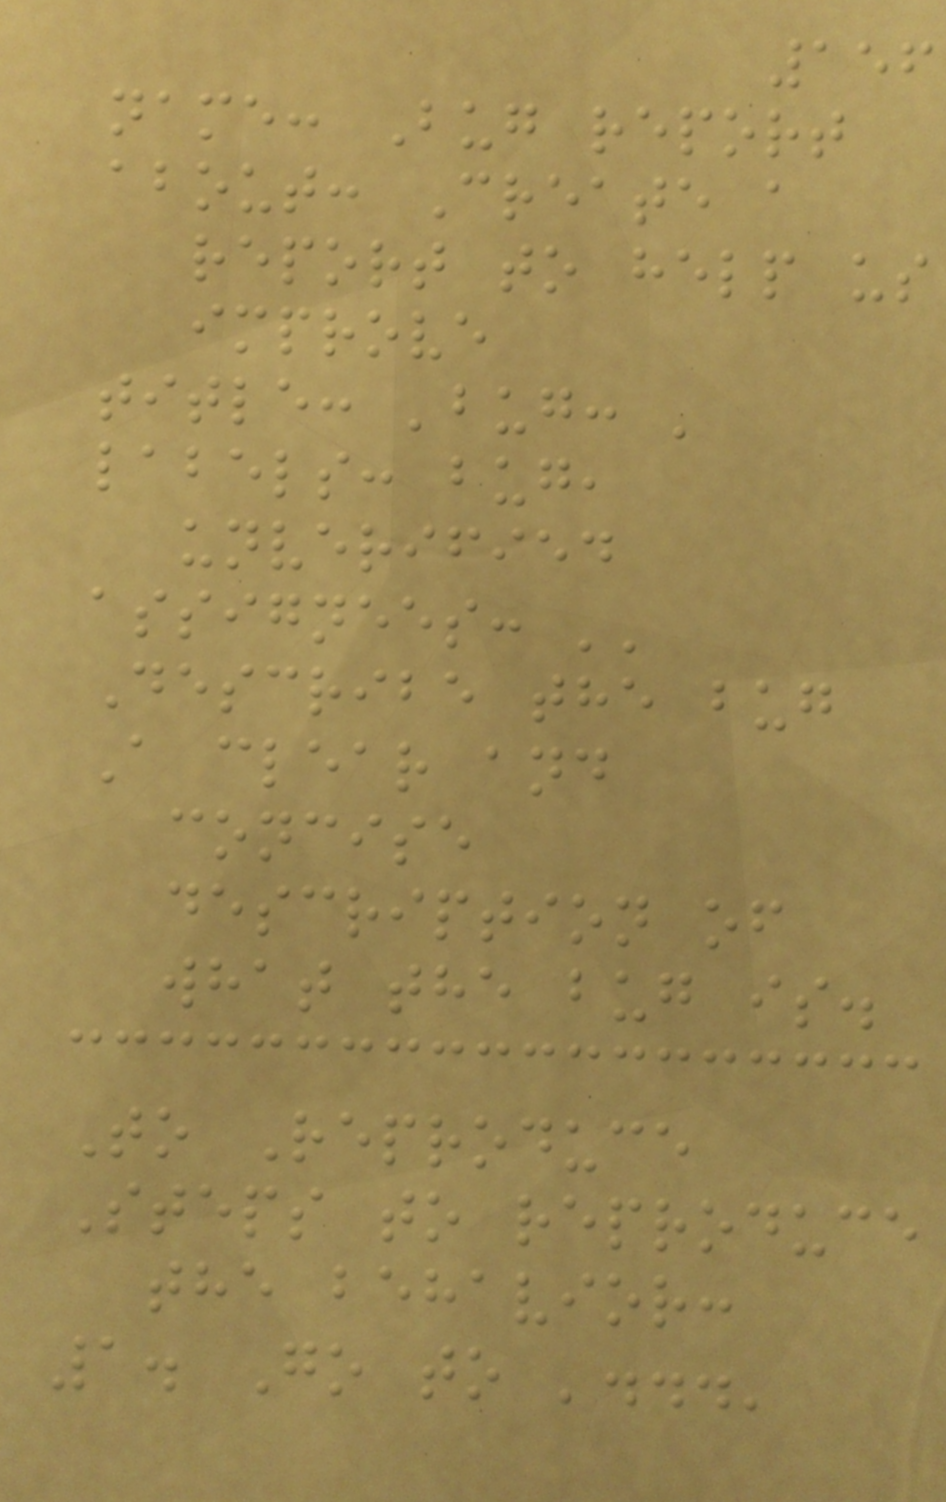156
name: Bug report
about: Create a
report to help us
improve
title: 'bug: '
labels: bug,
unverified
assignees: ''
Describe the bug
A clear and
concise
description of
what the bug is.
To Reproduce
Steps to reproduce
the behavior:
1. Go to '...'
